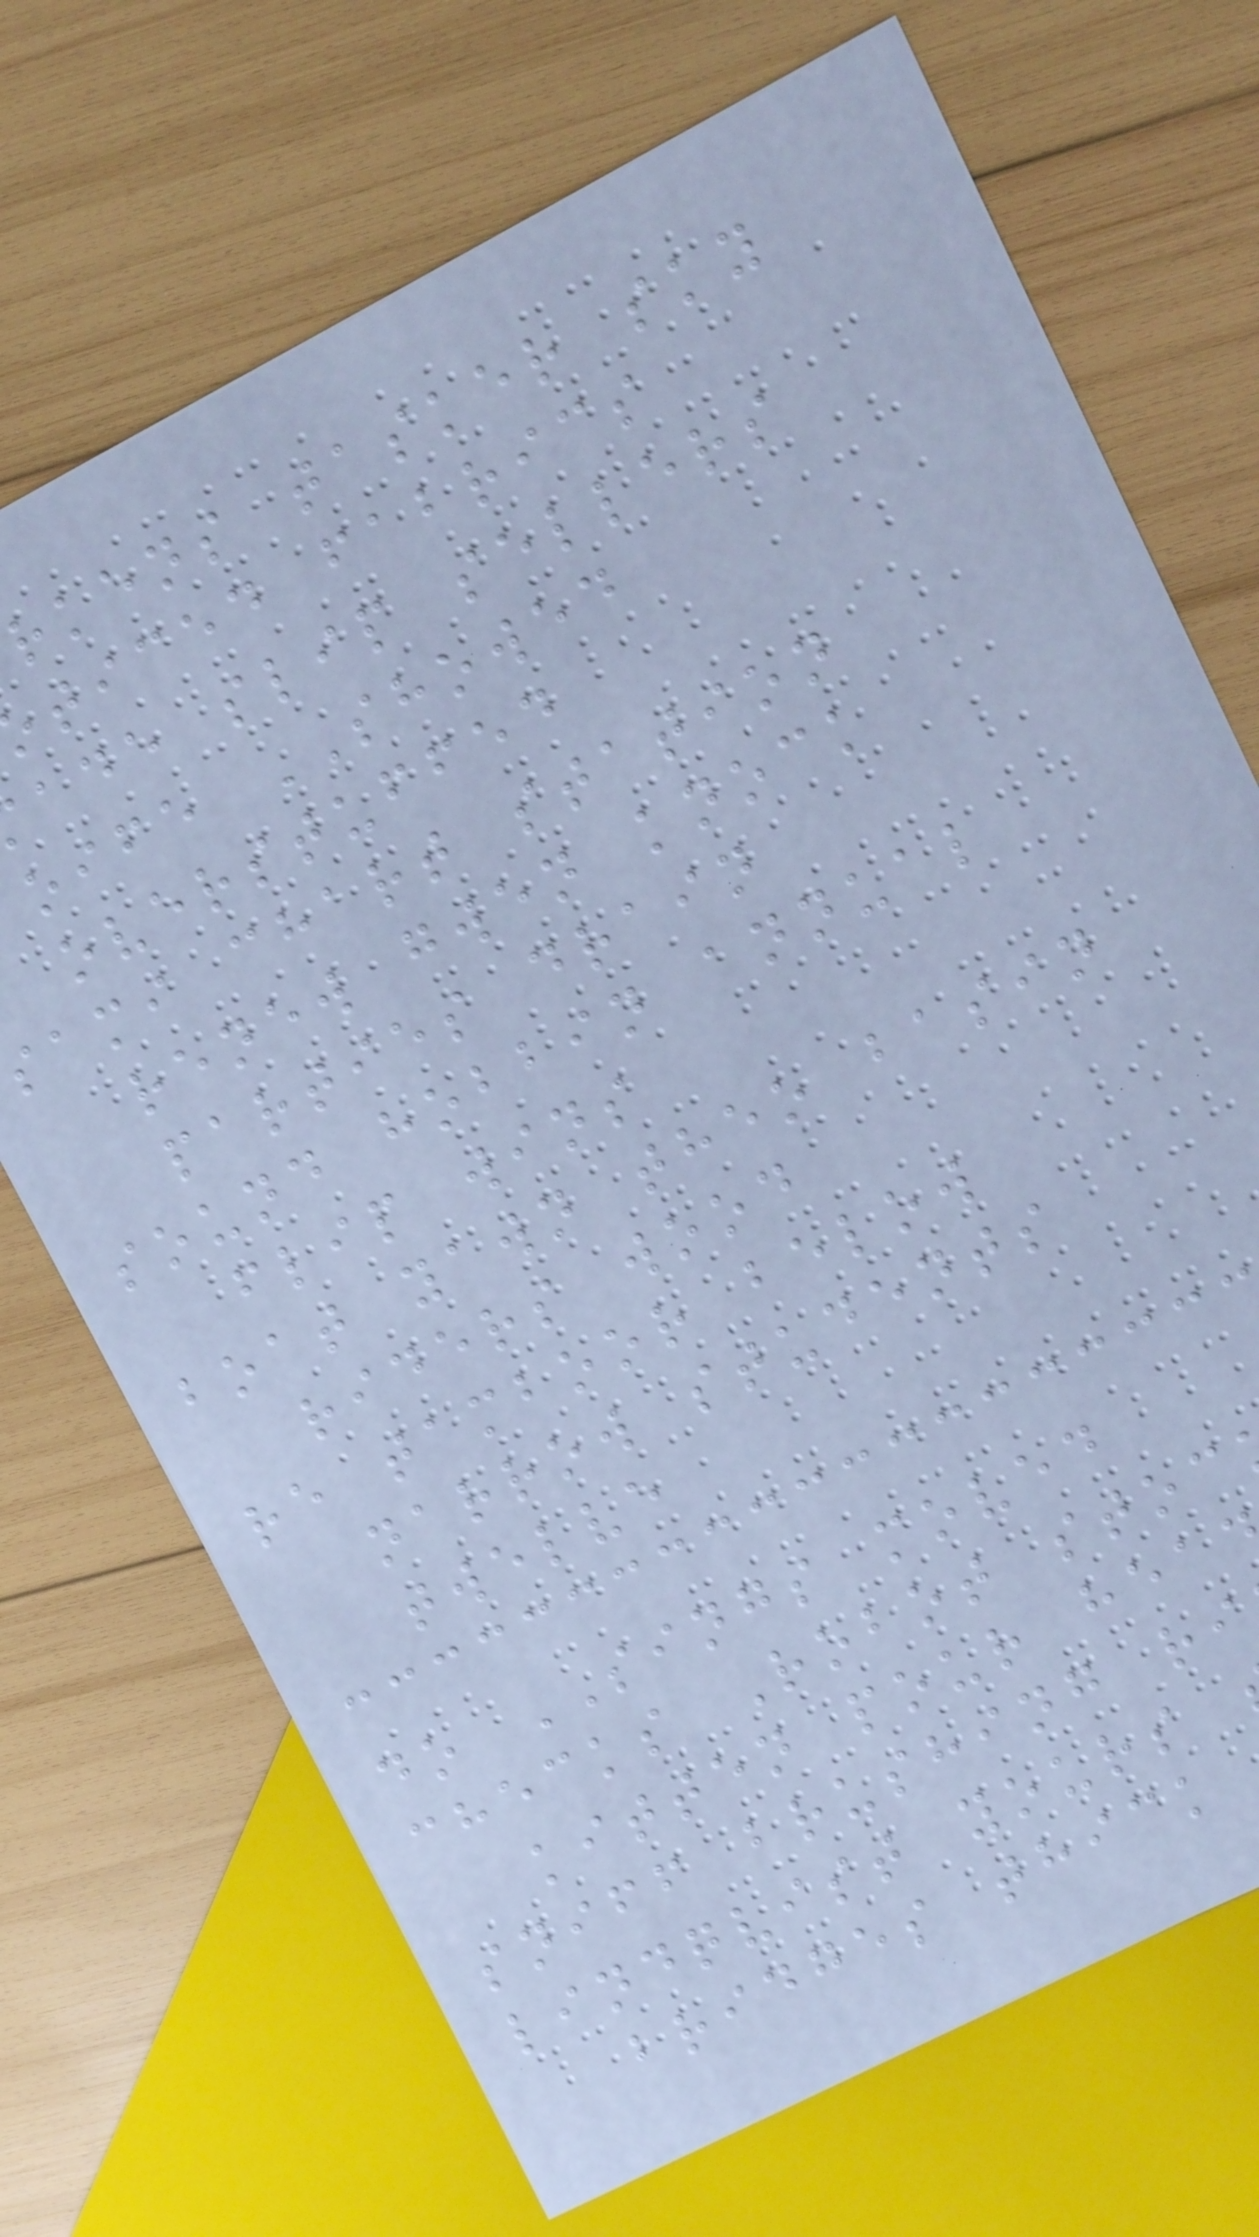rkens tasker sky
ticed fabrics
ade slip sellers
oife SHOWED
overstuffed
sami chart station
renew gwen knock
parties drain
sound hobbin annual
flip wins
boat yawn theo basin
riders wood
re tamboor below
narrow students
twelve
do SINGS moved
checks Robot stoc
kitten pour hea
sniff brushing ri
lindqvist yours
bridges thick
